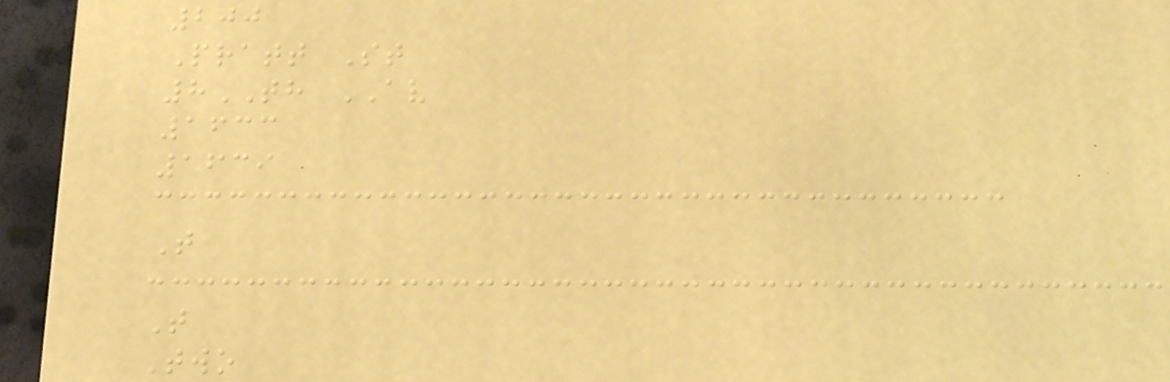200
Pratt St
8TH AV
1633
1639
T
T
Two
